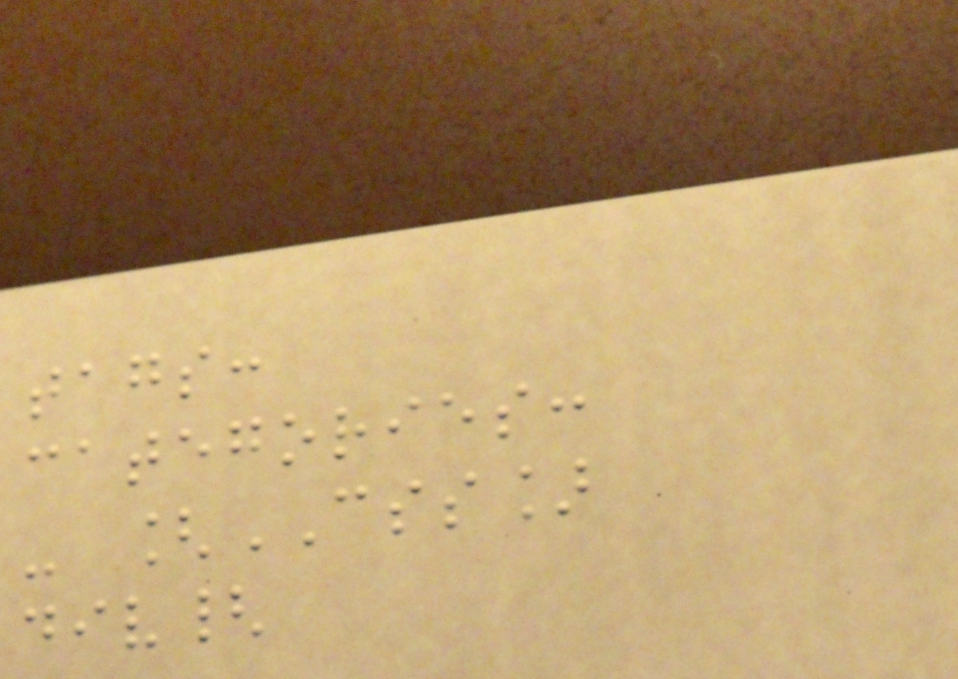tags:
categories:
- [CSS]
div{
